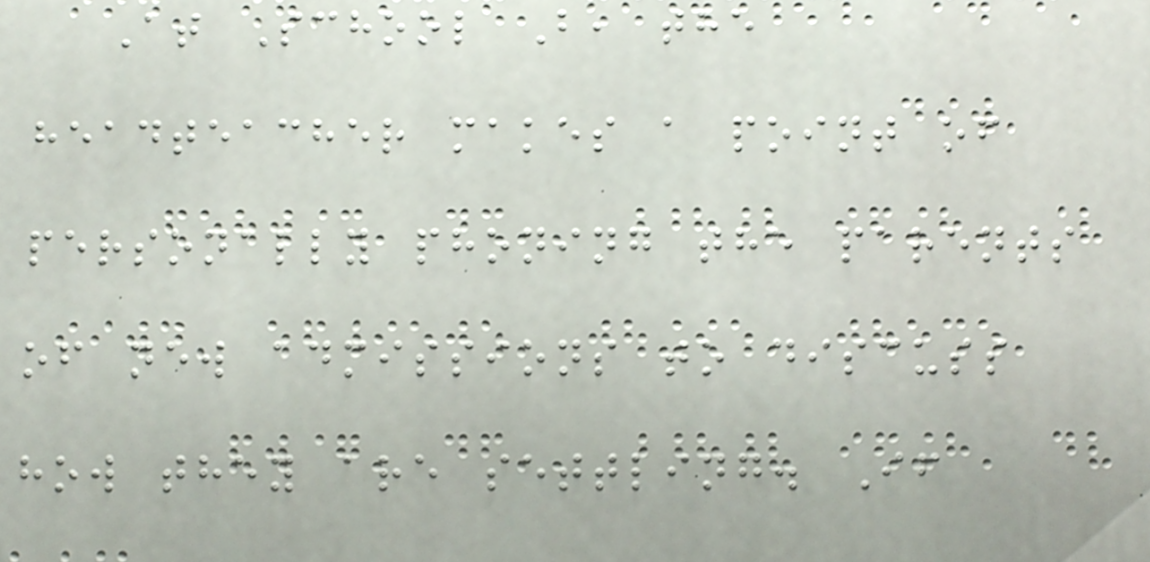At School B, the
headteacher makes a point of
personally phoning the parents
of new admissions to discuss
how they are settling. If
